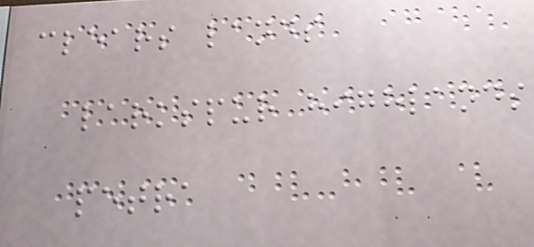clears lands
larkspur highlands
petra
